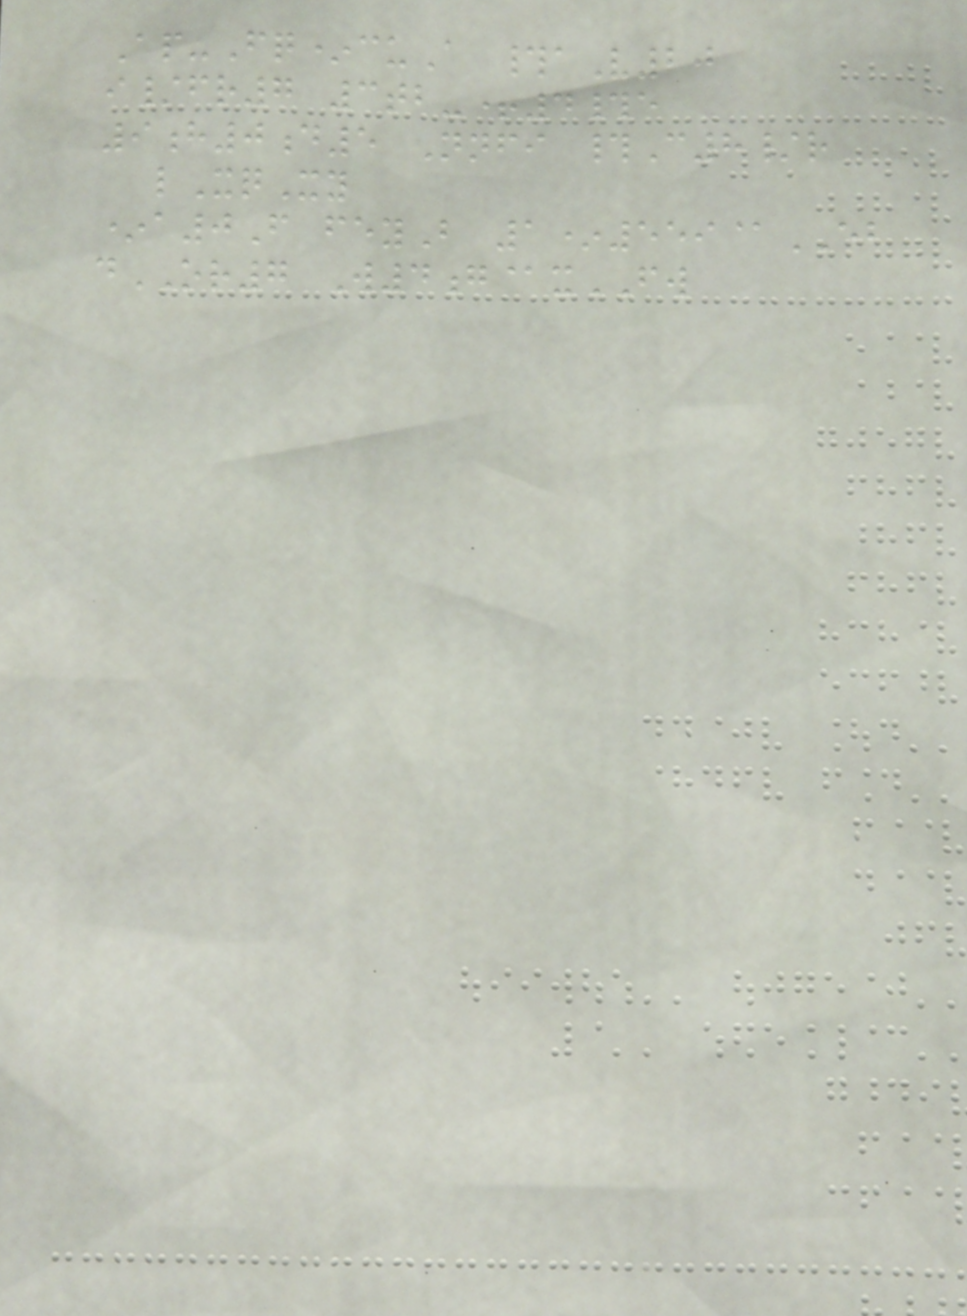Ap-Fq*cuA #aV20
i/fr7 3tb-+4#e
9h0d5 Nnfi #C8/r
lXqXy
*a0F feyB 1*559@EB
dOR7 W4g@xFW
